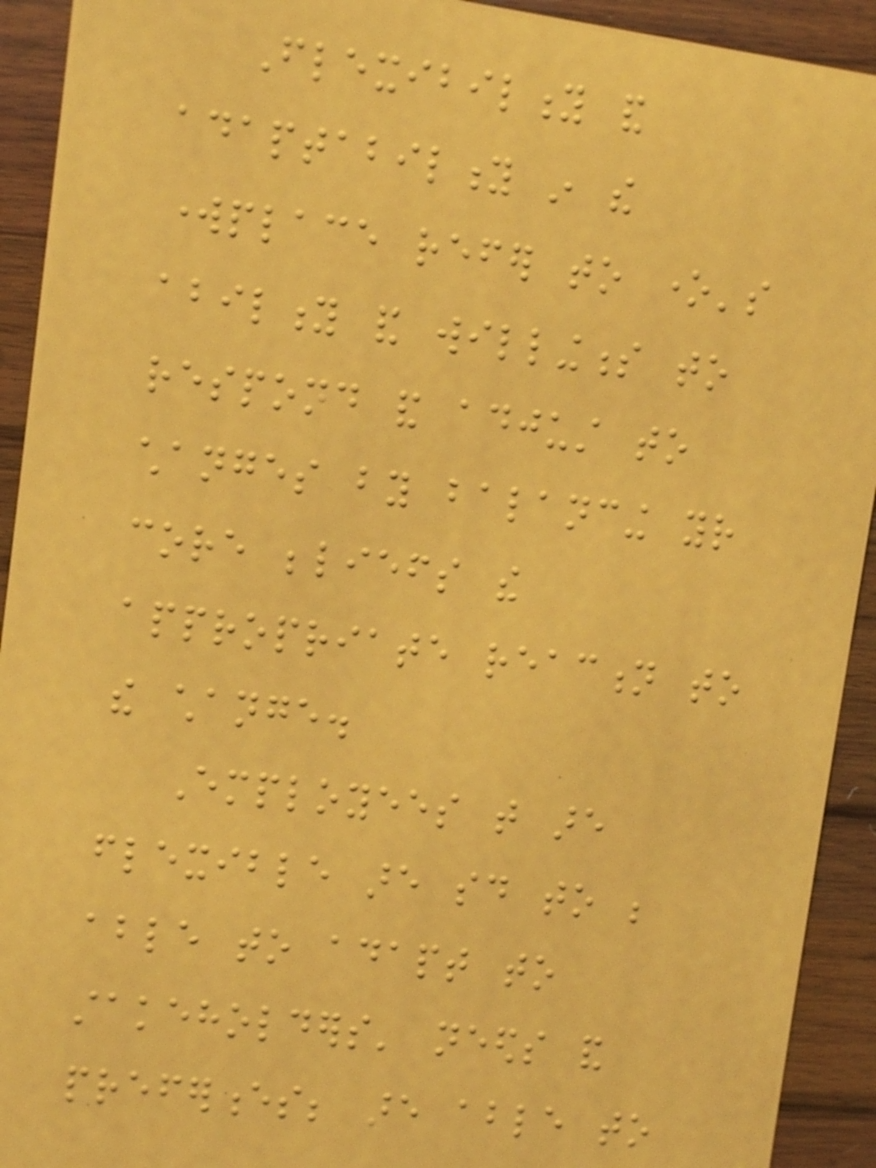Flexibility and
adaptability in the
workplace refer to one's
ability and willingness to
respond and adjust to
changes by balancing your
core beliefs the
appropriate reaction to
the change.
Employees that are
flexible are said to be
able to adapt to
stakeholders' needs and
preferences; are able to
